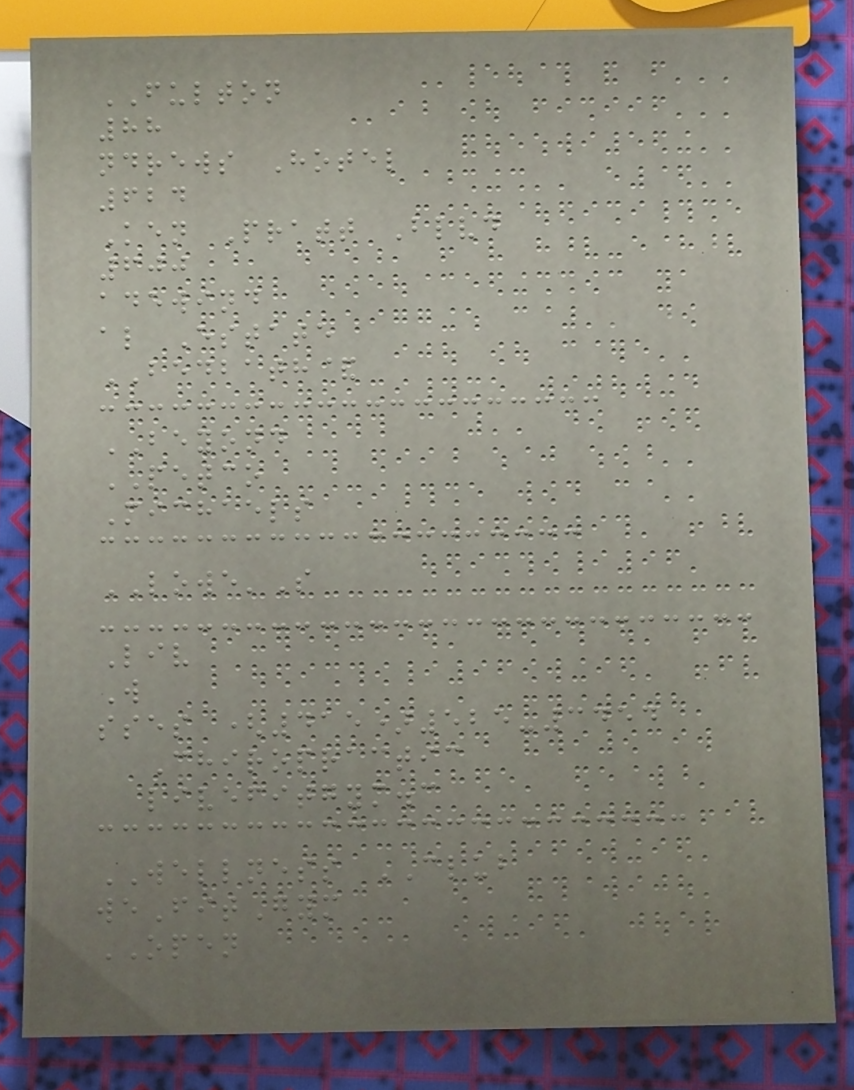FULTON
88
ndrews Hotel
624
Ken Pratt Blvd
600
adewind
al Estate
BEDBATH&
BEYOND
PETCO
Michaels
LOWE'S
Liv
W
sses (415)525-3454
Chiropractic
livefitgym.c
WELLNESS CLUB
weFitGym
OPEN
